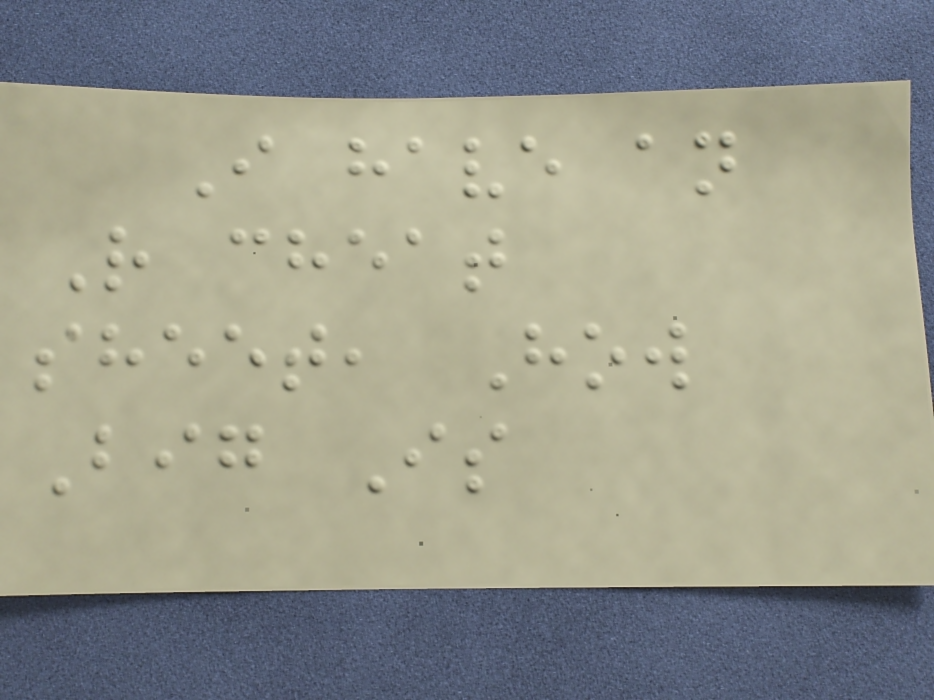I have an
R cheat
sheet, How
Big Is
